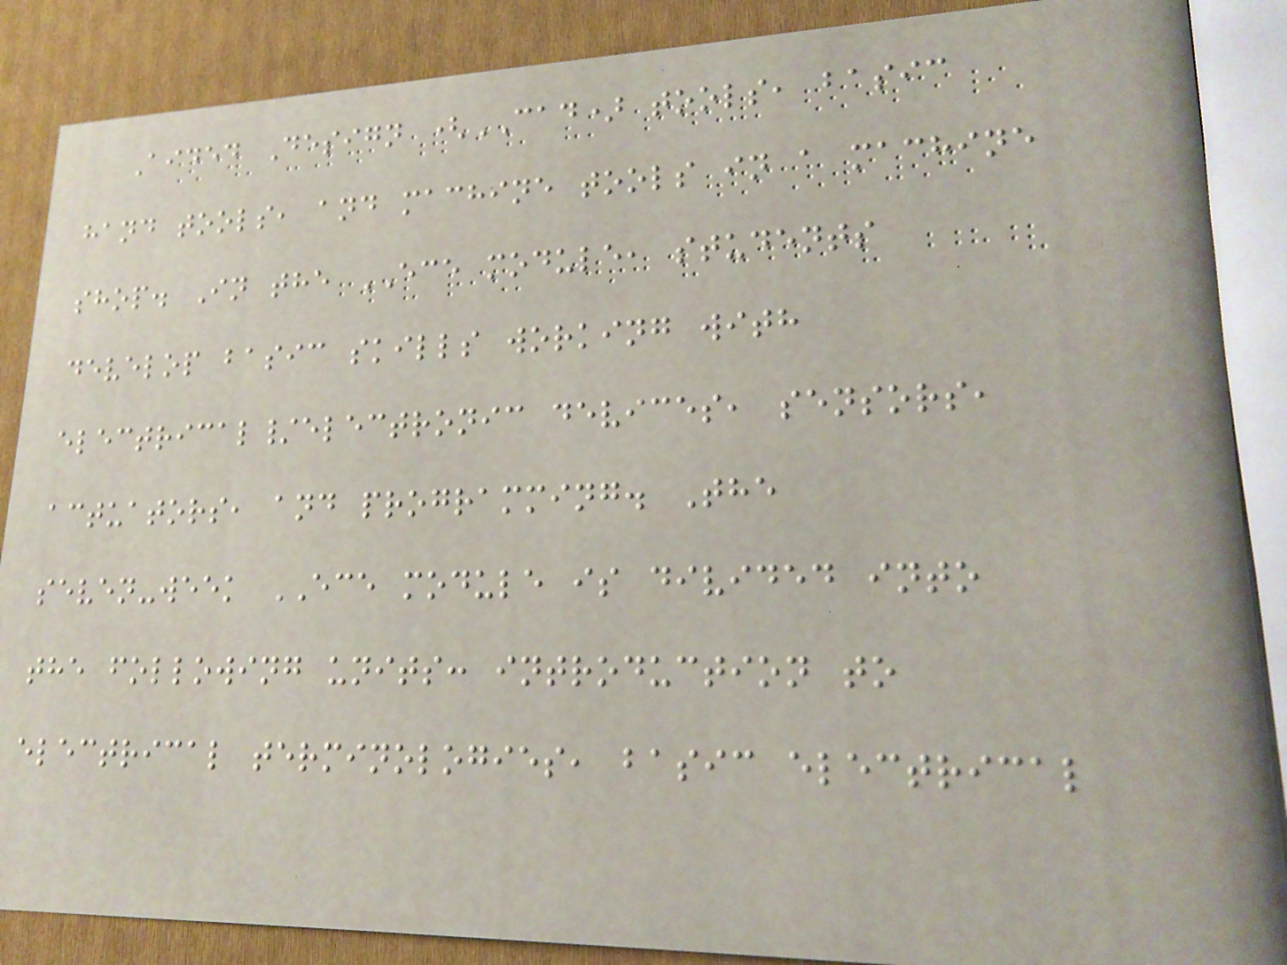Aided Design (CAD) tools, basic
hand tools, and machine tools in a machine
shop. In the ECE module, students
develop basic skills working with
electrical/electronic devices, sensors,
actuators, and programming. The
seven-week ECE module is divided into
the following units: introduction to
electrical terminologies, basic electrical
